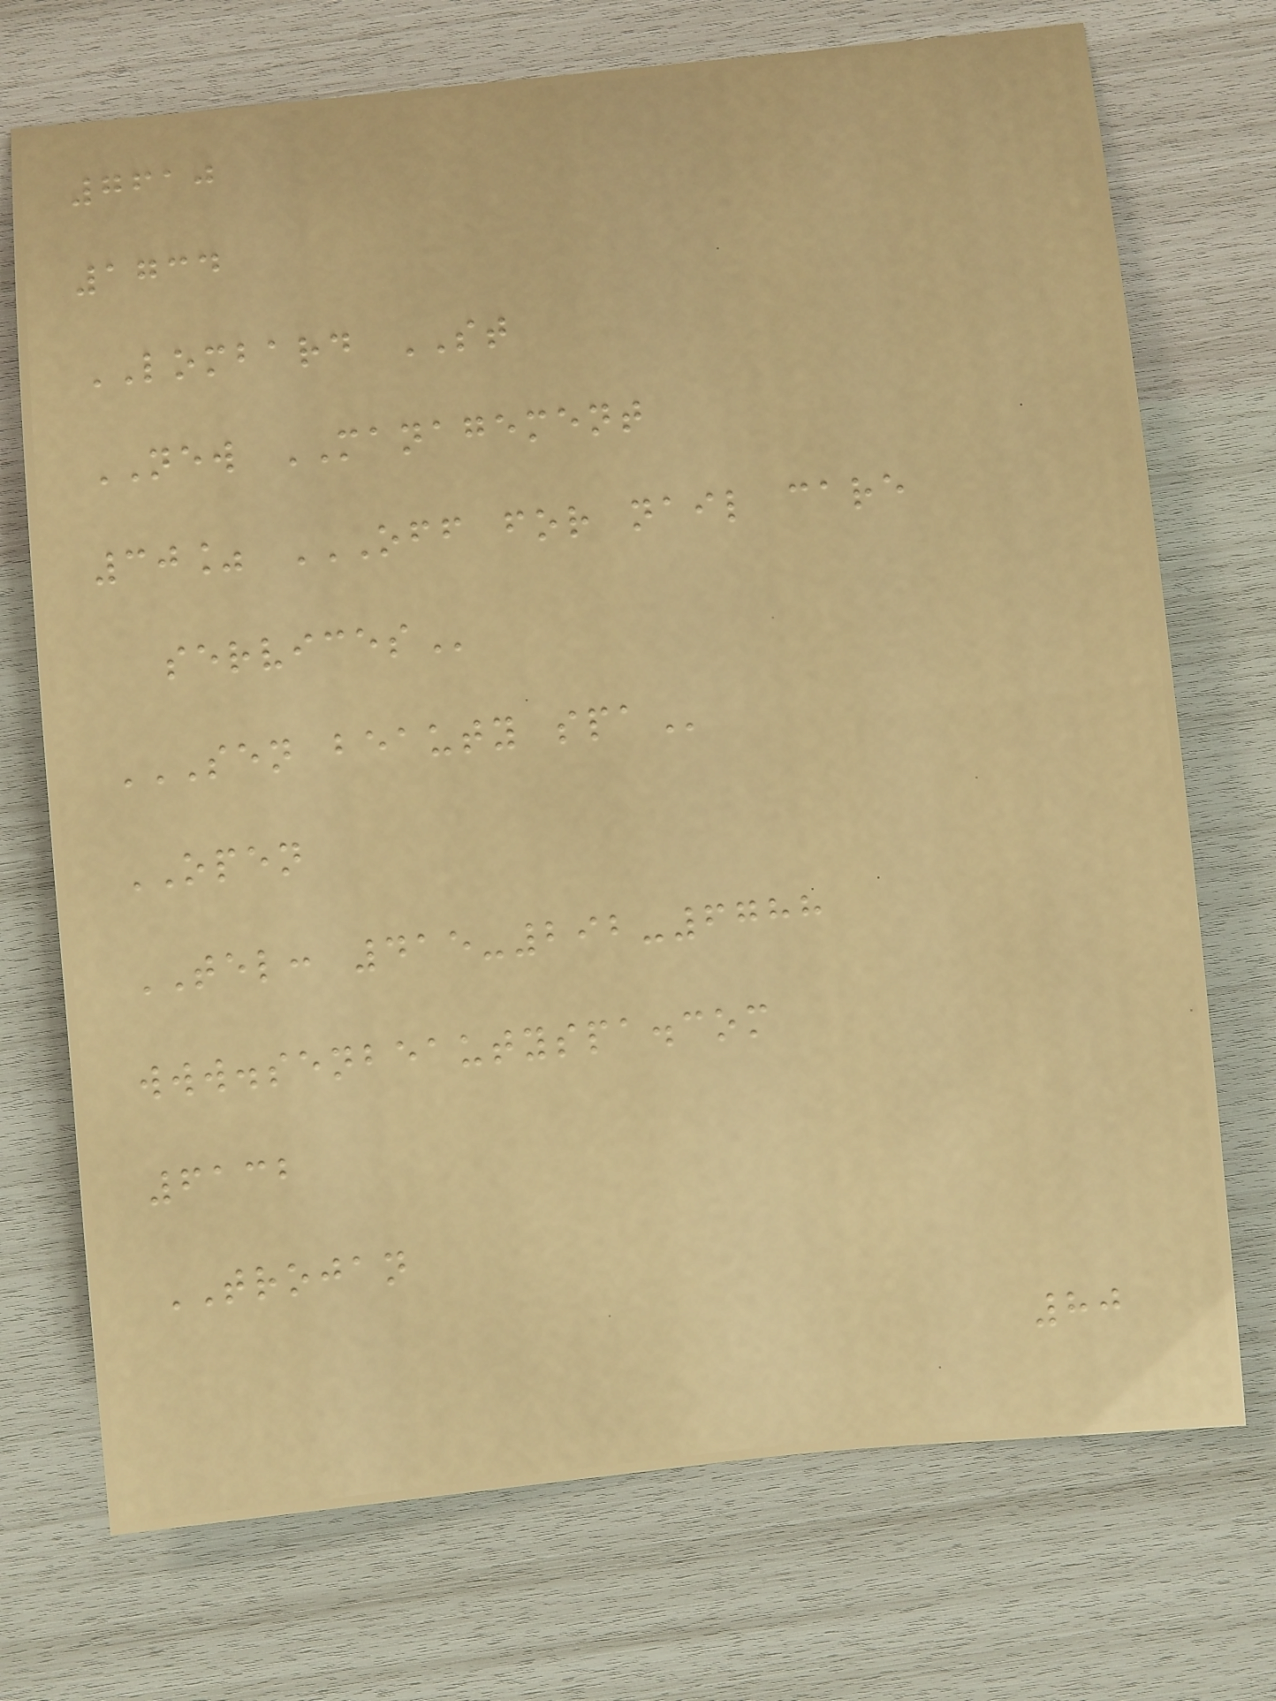7610
1734
LOMBARD ST
NEW MANAGEMENT
30% OFF FOR NAIL CARE
SERVICES
SEN BEAUTY SPA
OPEN
TEL: 415-292-6788
www.senbeautyspa.com
6132
TROJAN
80
